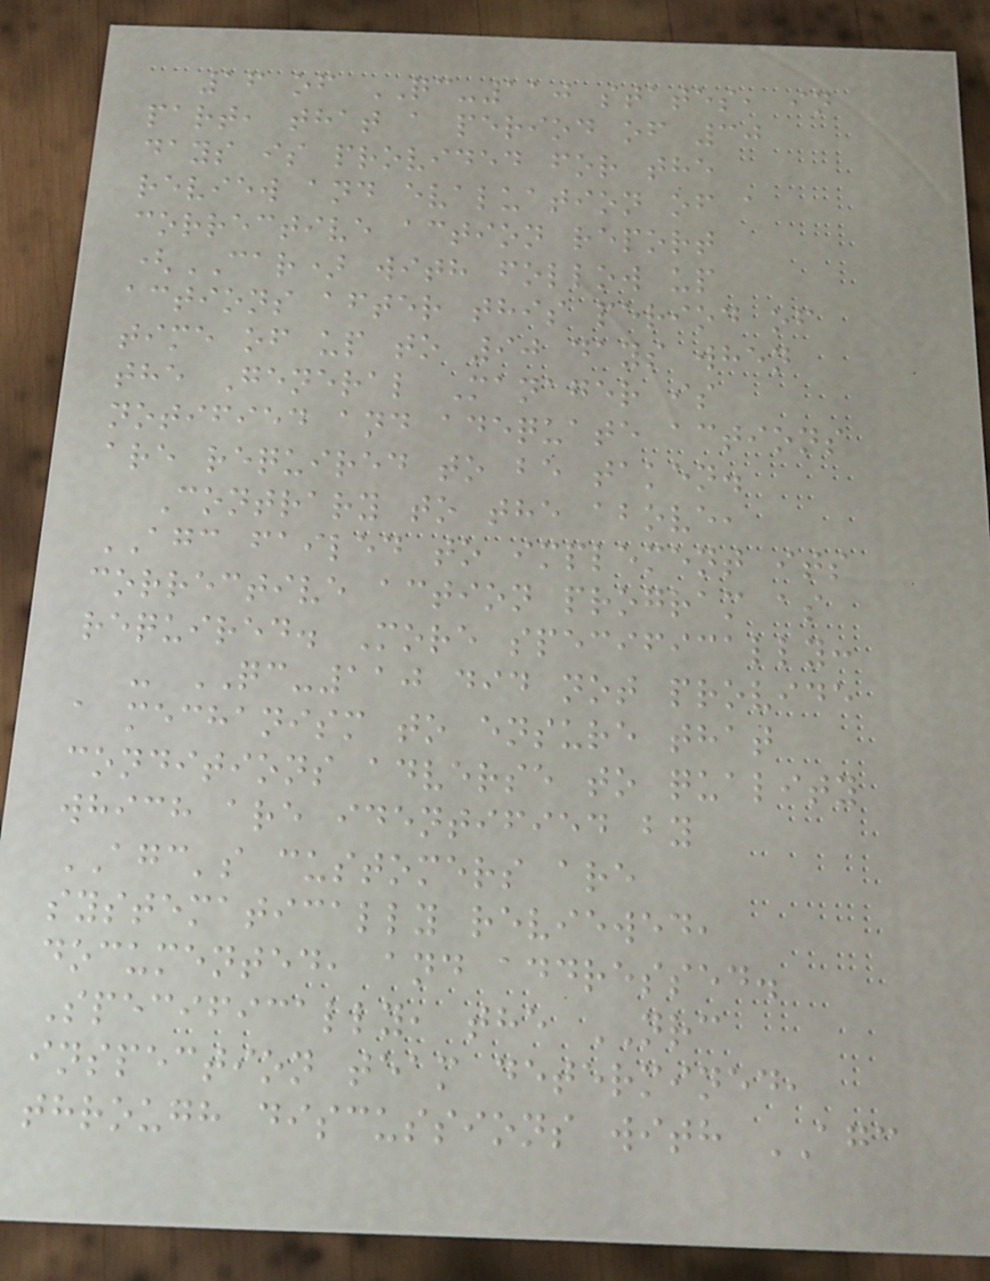16 of QC-110 states, in
part, that a period of 30
days is provided for the
review and evaluation of a
corrective action report
(CAR) with follow up
actions after this period of
time of up to 90 days when
the General Manager is
notified and adequate actions
are required to be taken.
Contrary to the above,
AGC failed to implement its
corrective action program as
required. More specifically:
- QC-110 did not provide
a mechanism to ensure that
conditions adverse to quality
which are identified by
AGC's customers are
systematically reviewed,
documented, and addressed.
Specifically, the NRC
inspection team determined,
through discussions with AGC
